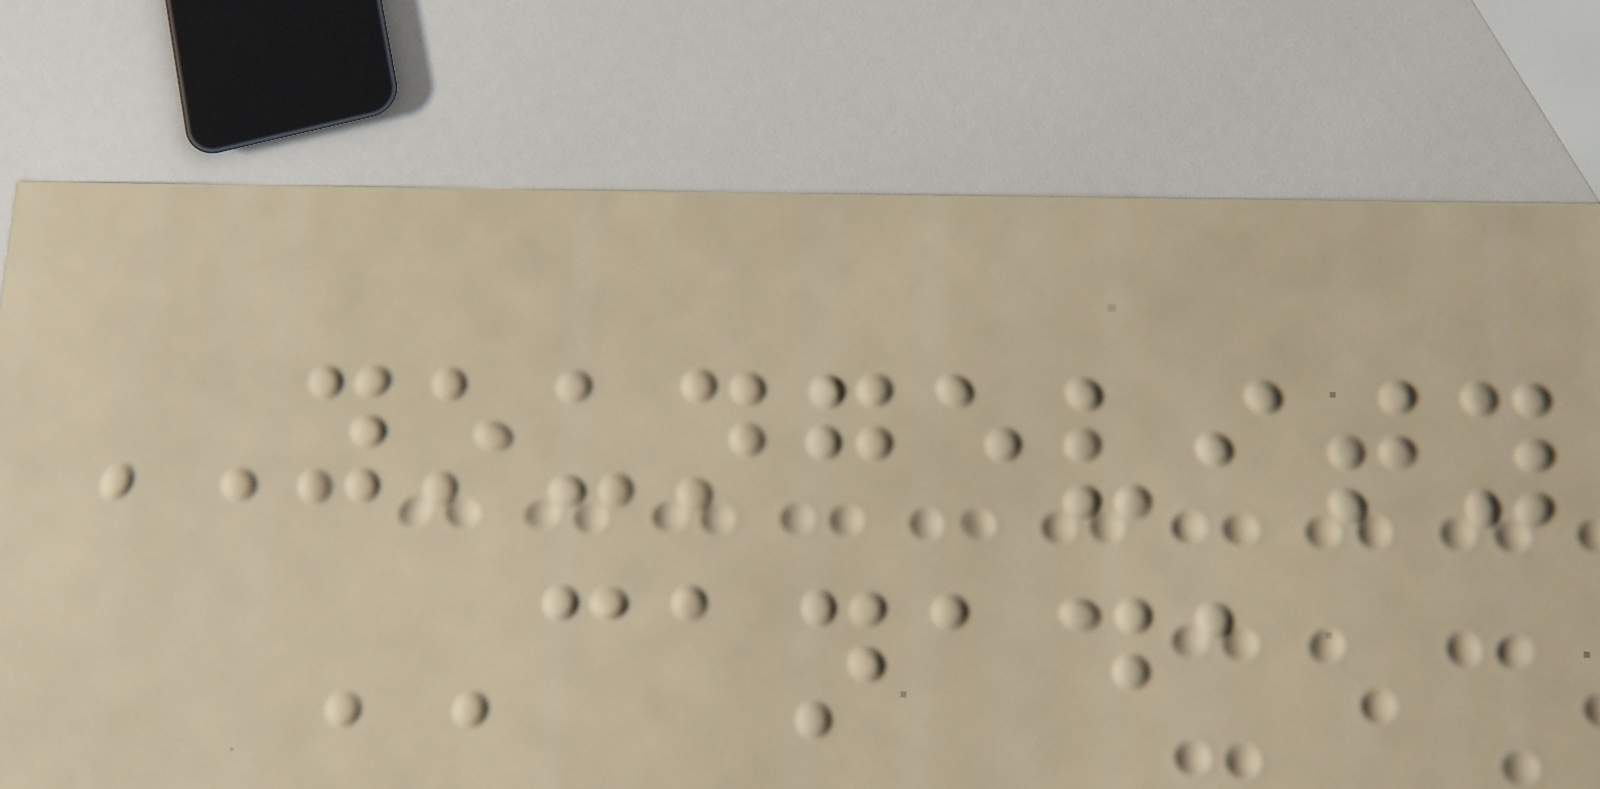YOUNGEVITY
CANADA
